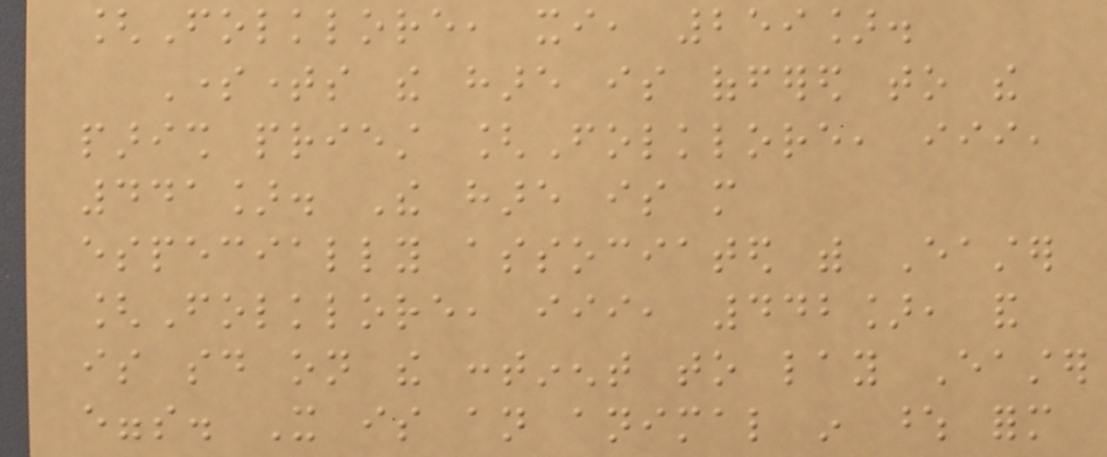[Folklore, xi, 259].
Sometimes the hare is offered to the
parish priest [Folklore, iii,
441]. The hare is more
especially associated with Easter
[Folklore, iii, 442], and
is said on the continent to lay Easter
eggs. It is an animal in whose form
